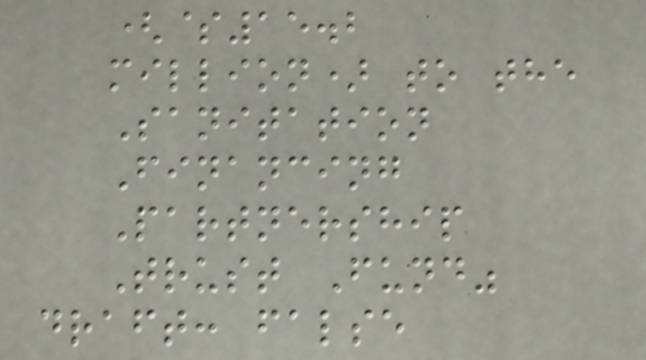($15.2
million) to the
Sanitation
Financing
Partnership
Trust Fund"
draft: false
